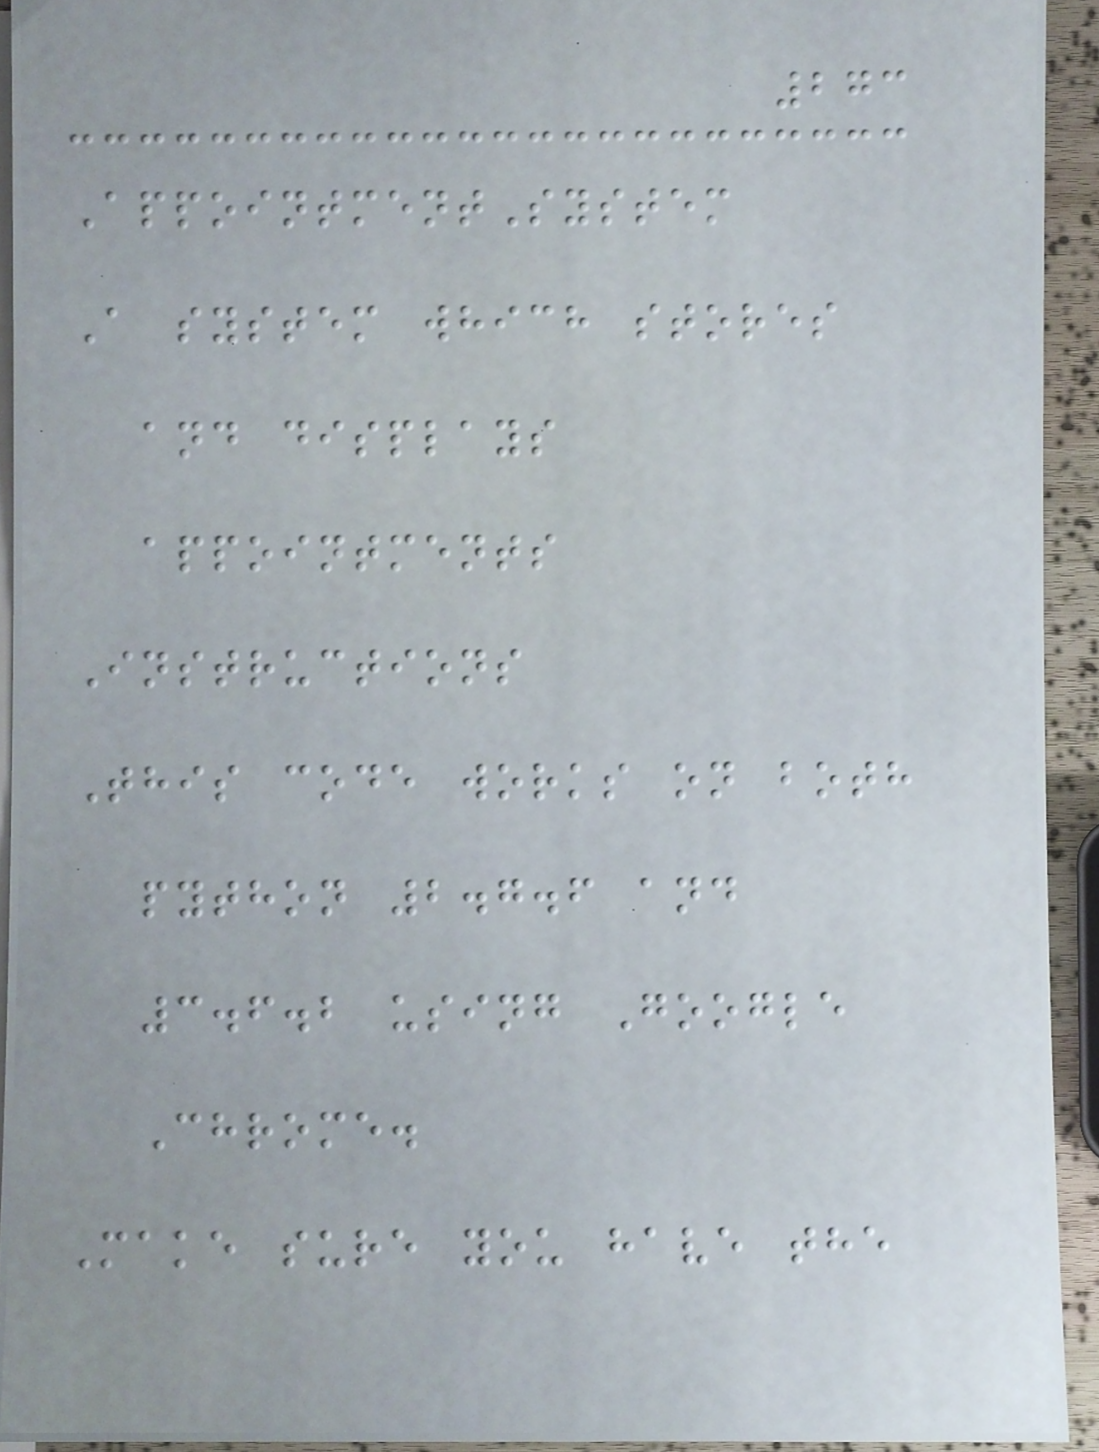273
AppointmentSystem
A system which stores
and displays
appointments
Instructions
This code works on both
python 2.7.6 and
3.6.2 using Google
Chrome.
Make sure you have the
